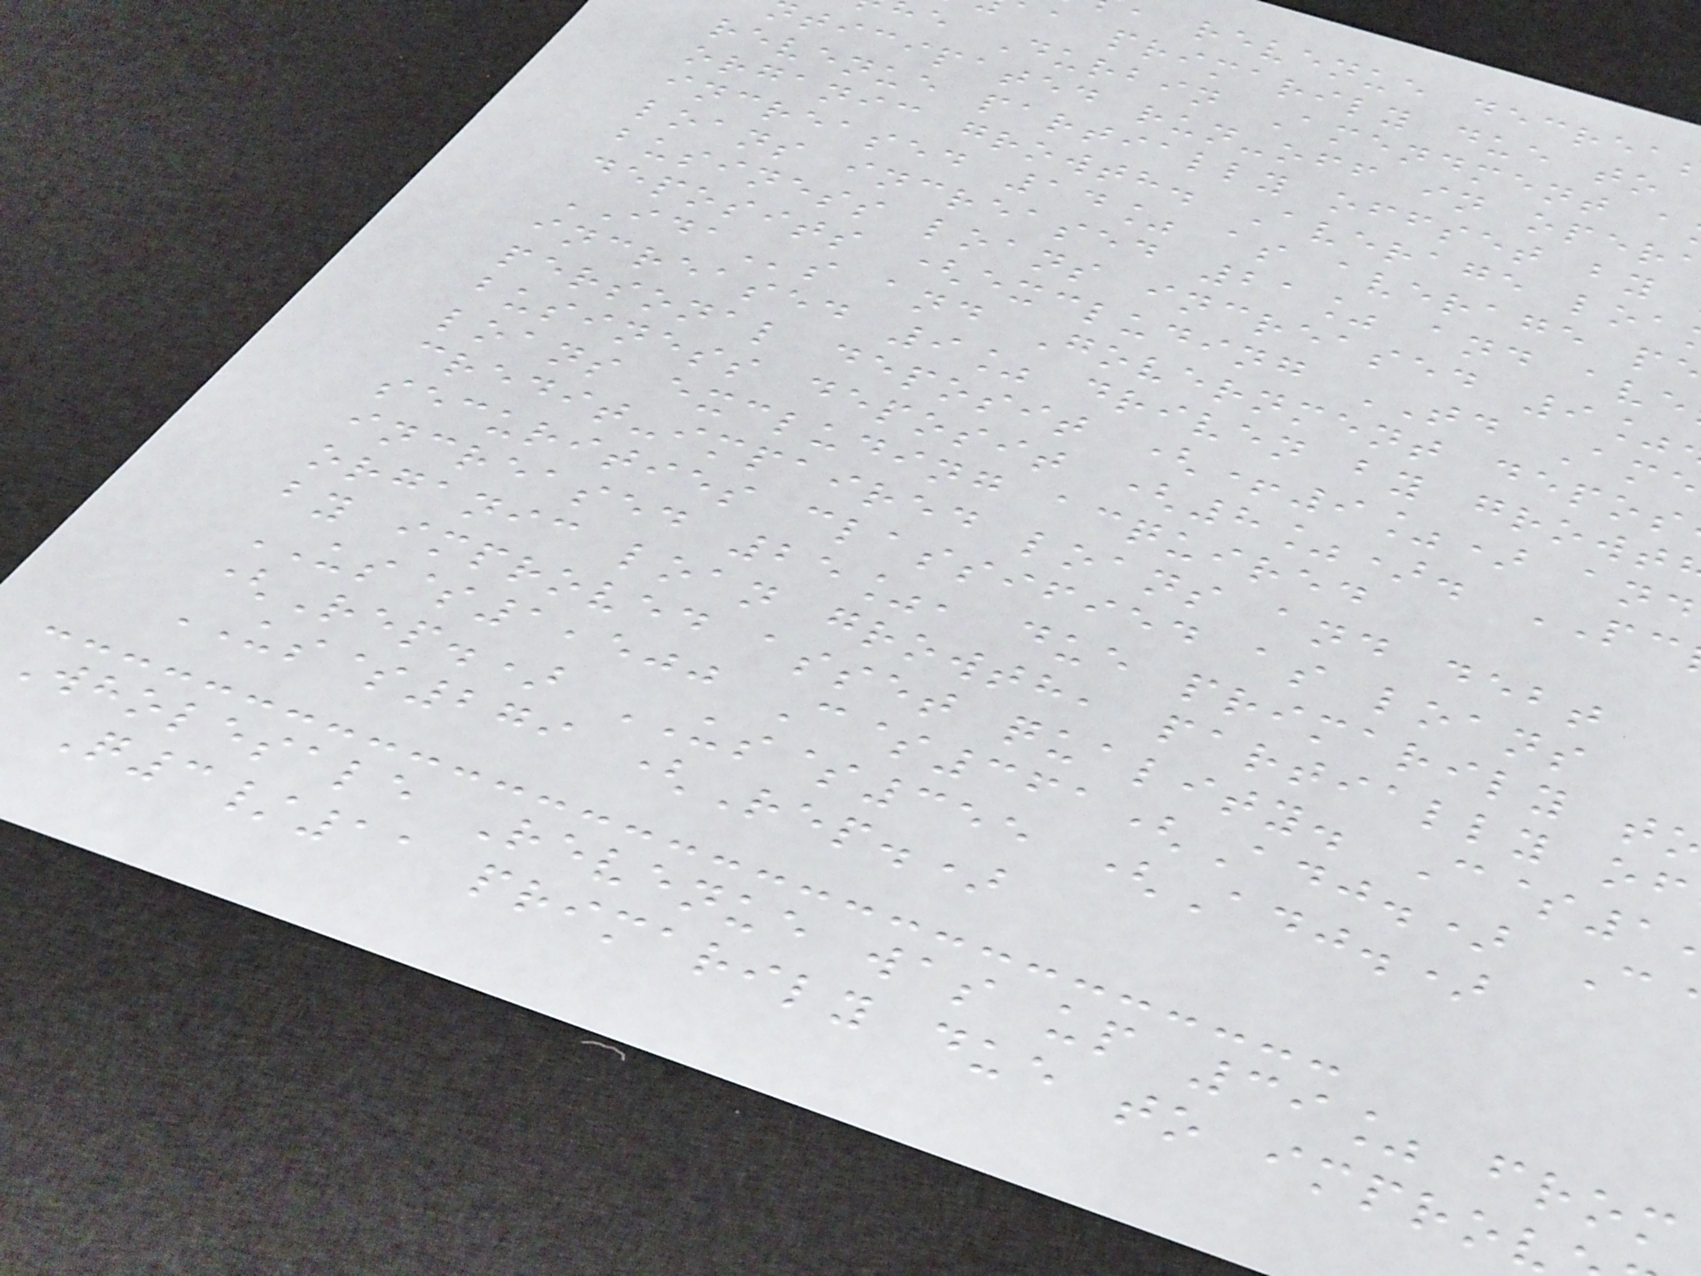revenue decrea
a primarily due to
e Durbin Amendment a
ticipated run-off in oper
revenue partially offset by
organic growth. Average loa
increased 14% as average p
loans increased 21% and ave
business loans increased 9%
deposits (excluding TD Ame
IDAs and Government depos
increased 9% driven by growt
personal deposit (+9%) and
business deposit (8%). PC
loans excluding acquired
credit-impaired loans and debt
securities classified as loans
increased 25%, due primarily t
organic loan growth, partially of
by improved asset quality. C$1
US$1,500 C$361(Adj.) C
(Rep.) US$355 (Adj.)
US$279 (Rep.)
Wholesale Revenue was up 39% from
Q3/11 primarily due to improv
